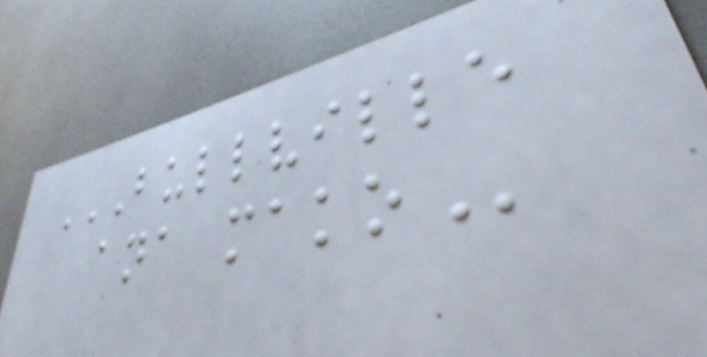BULLVILLE
ANA MAKO
